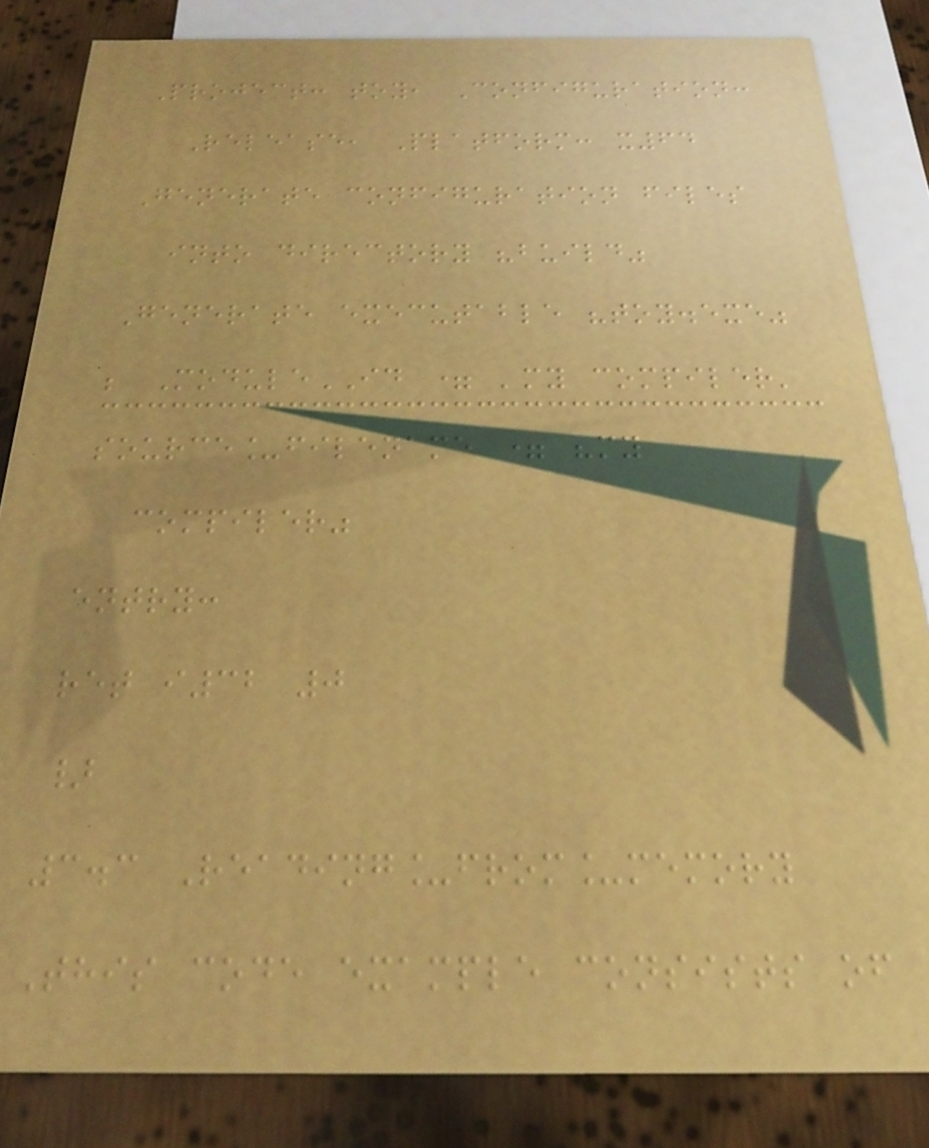Project: toy, Configuration:
Release, Platform: x64
Generate configuration files
into directory "build"
Generate executable "toy.exe"
; ModuleID = 'my compiler'
source_filename = "my
compiler"
entry:
ret i32 0
}
3.3 Reading_from_memory
This code example consists of
